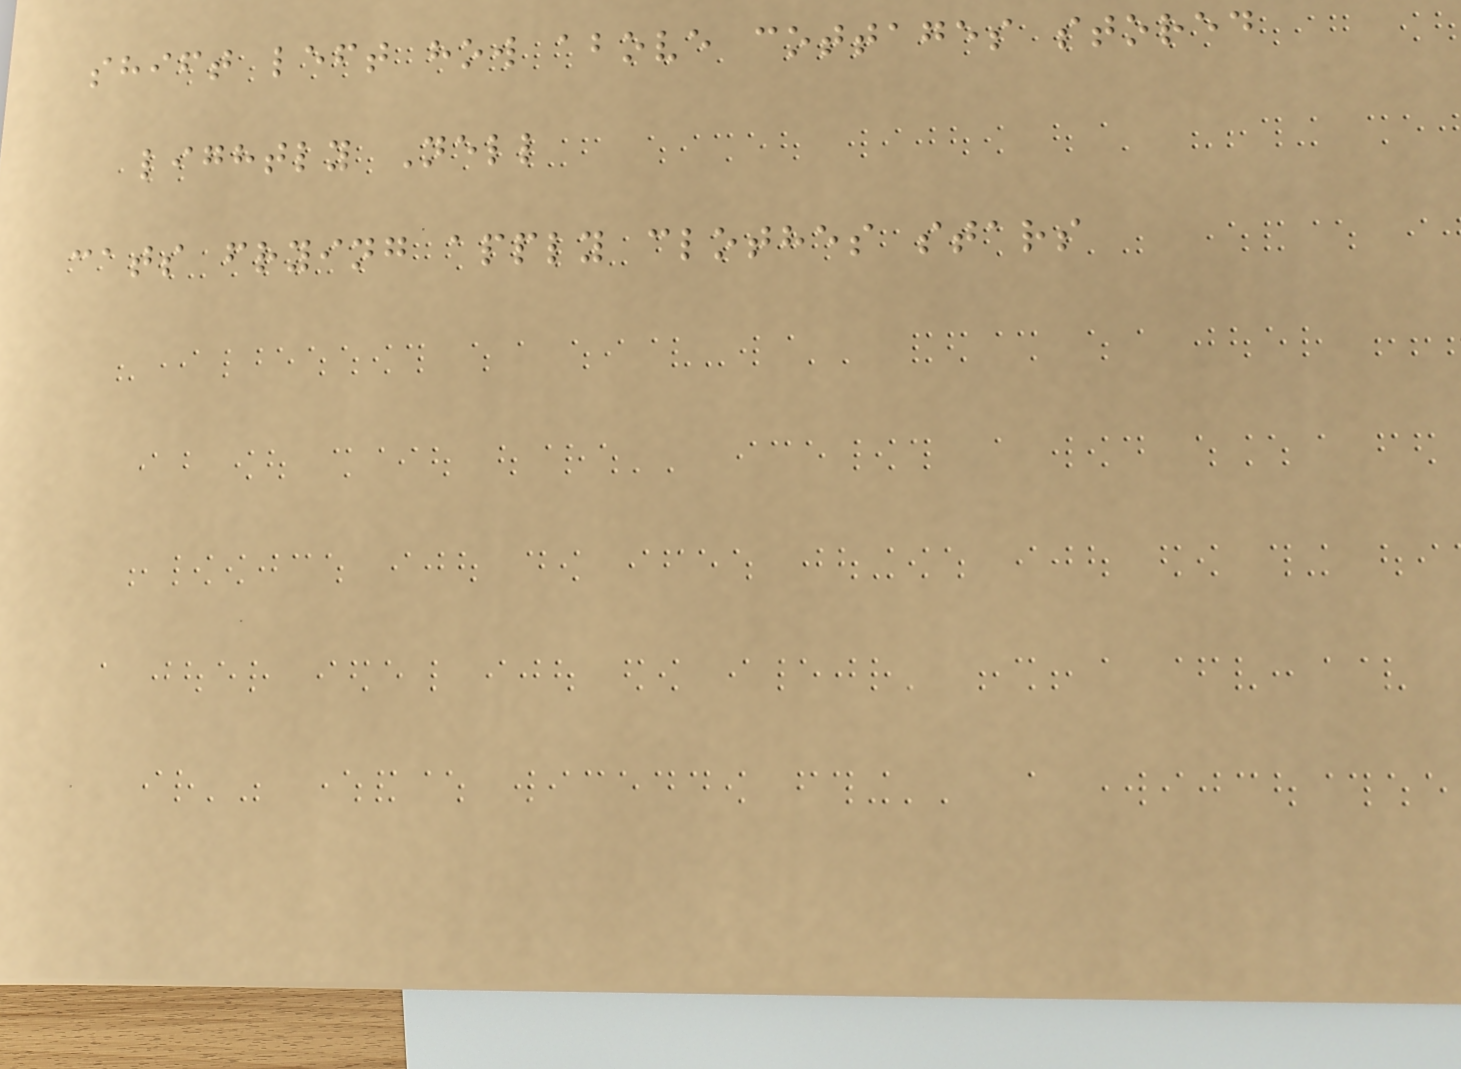shift left how above cottages stored
lightly Nell
cats frying apply clothes stars
